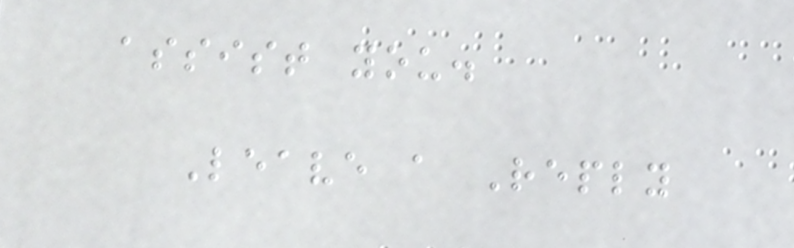assist you.
Leave a Reply
